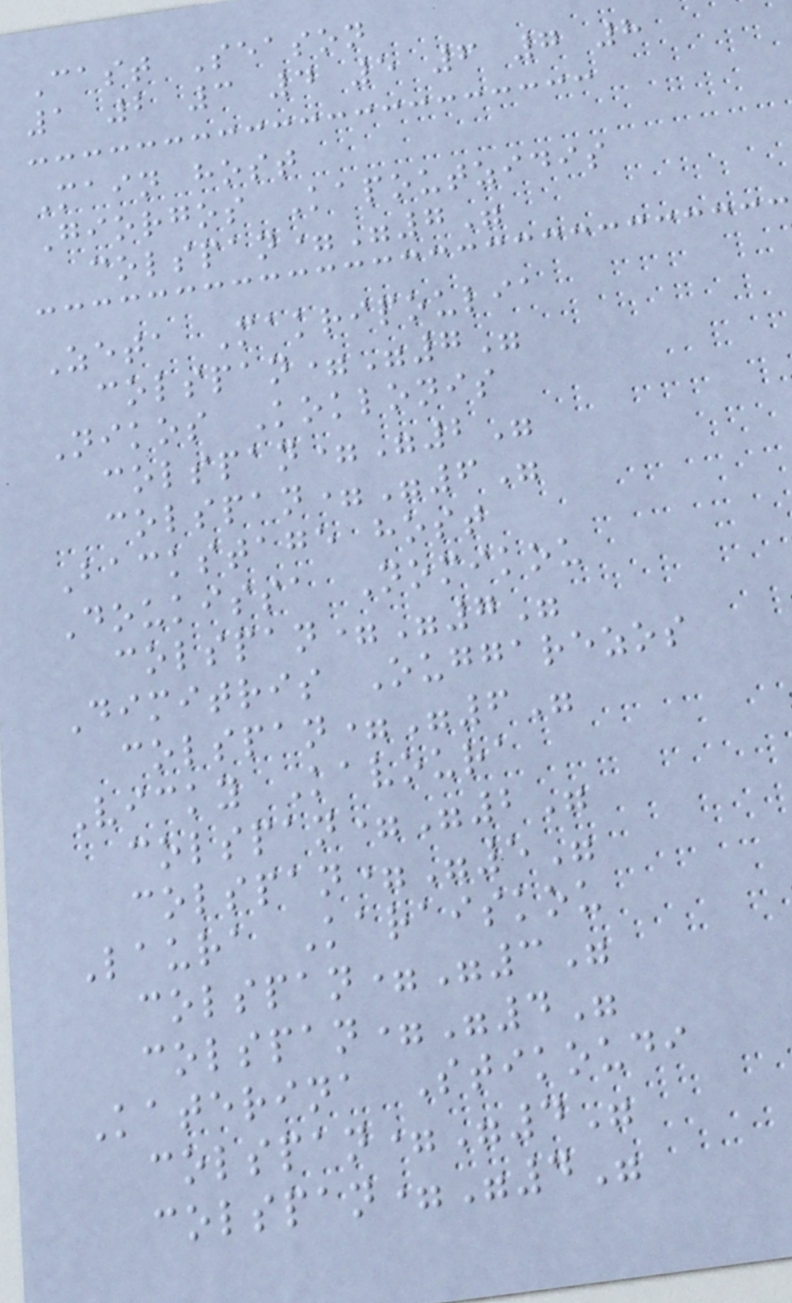Cast Season
1 2 3 4 5 6 7 8
Main host
Giorgos Kapoutzidis
colspan="7"
Zeta Makripoulia
colspan="7"
Nikos Koklonis
colspan="2"
colspan="6"
Backstage host
Doukissa Nomikou
colspan="7"
Dimitris Ouggarezos
colspan="6"
Vicky Kavoura
colspan="2"
colspan="5"
Laura Karaiskou
colspan="3"
colspan="4"
Katerina Stikoudi
colspan="4"
colspan="4"
